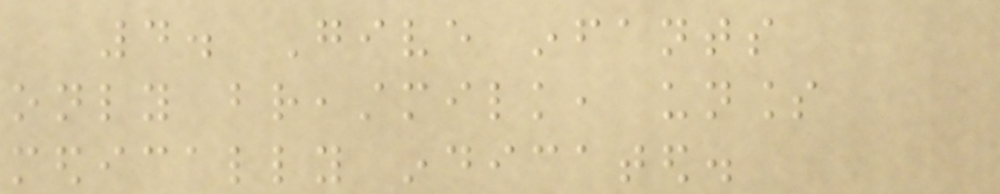4. Give infants
only breastmilk, unless
medically indicated.
